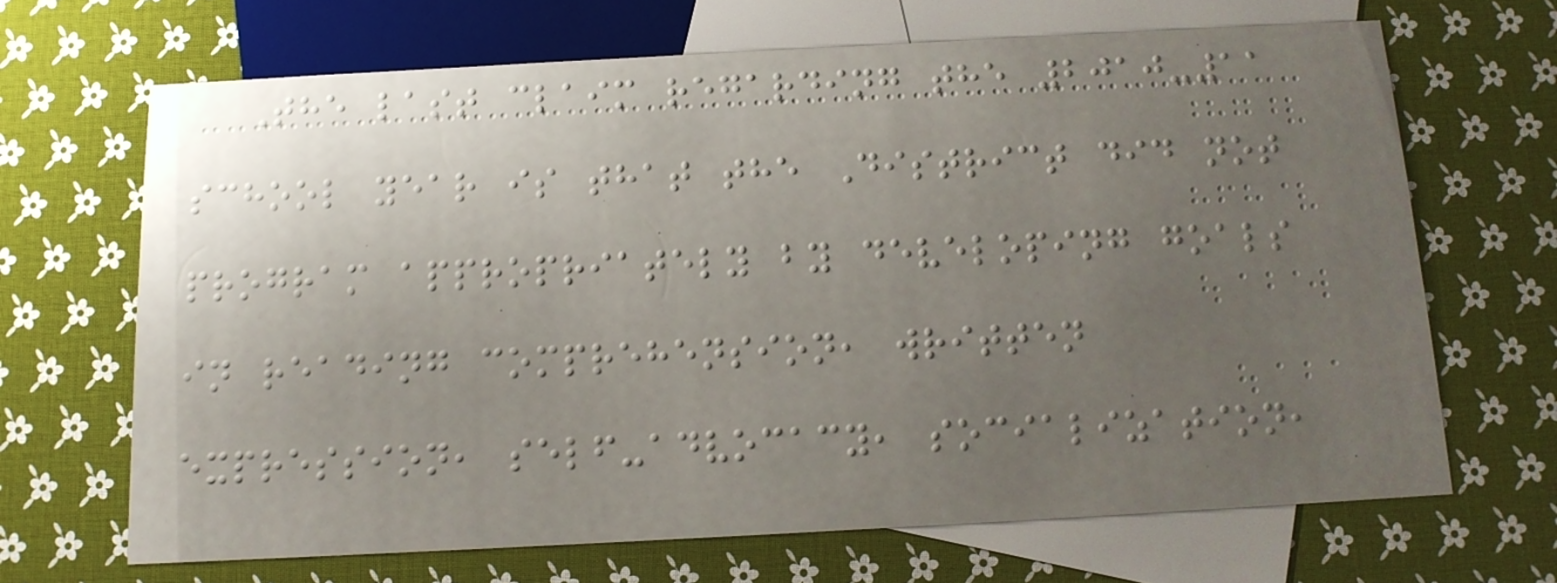The last claim regarding the 2010-11
school year is that the District did not
program appropriately by developing goals
in reading comprehension, written
expression, self-advocacy, socialization,
